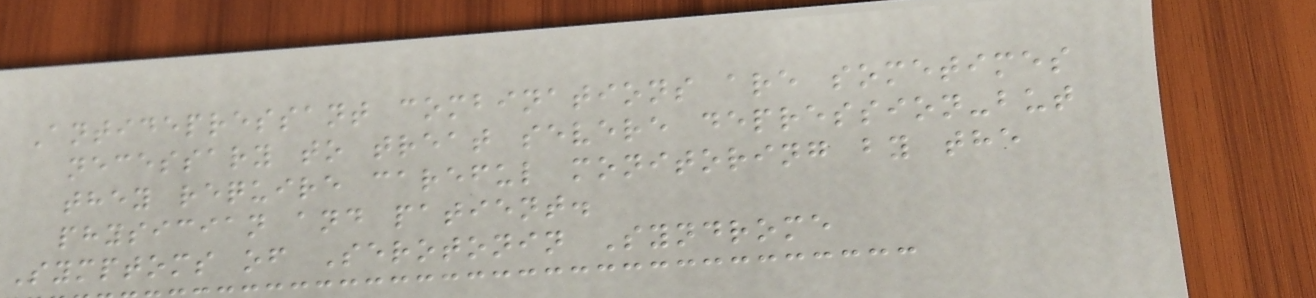Antidepressant combinations are sometimes
necessary to treat severe depression-but
they require careful monitoring by the
physician and patient.
Symptoms of Serotonin Syndrome
